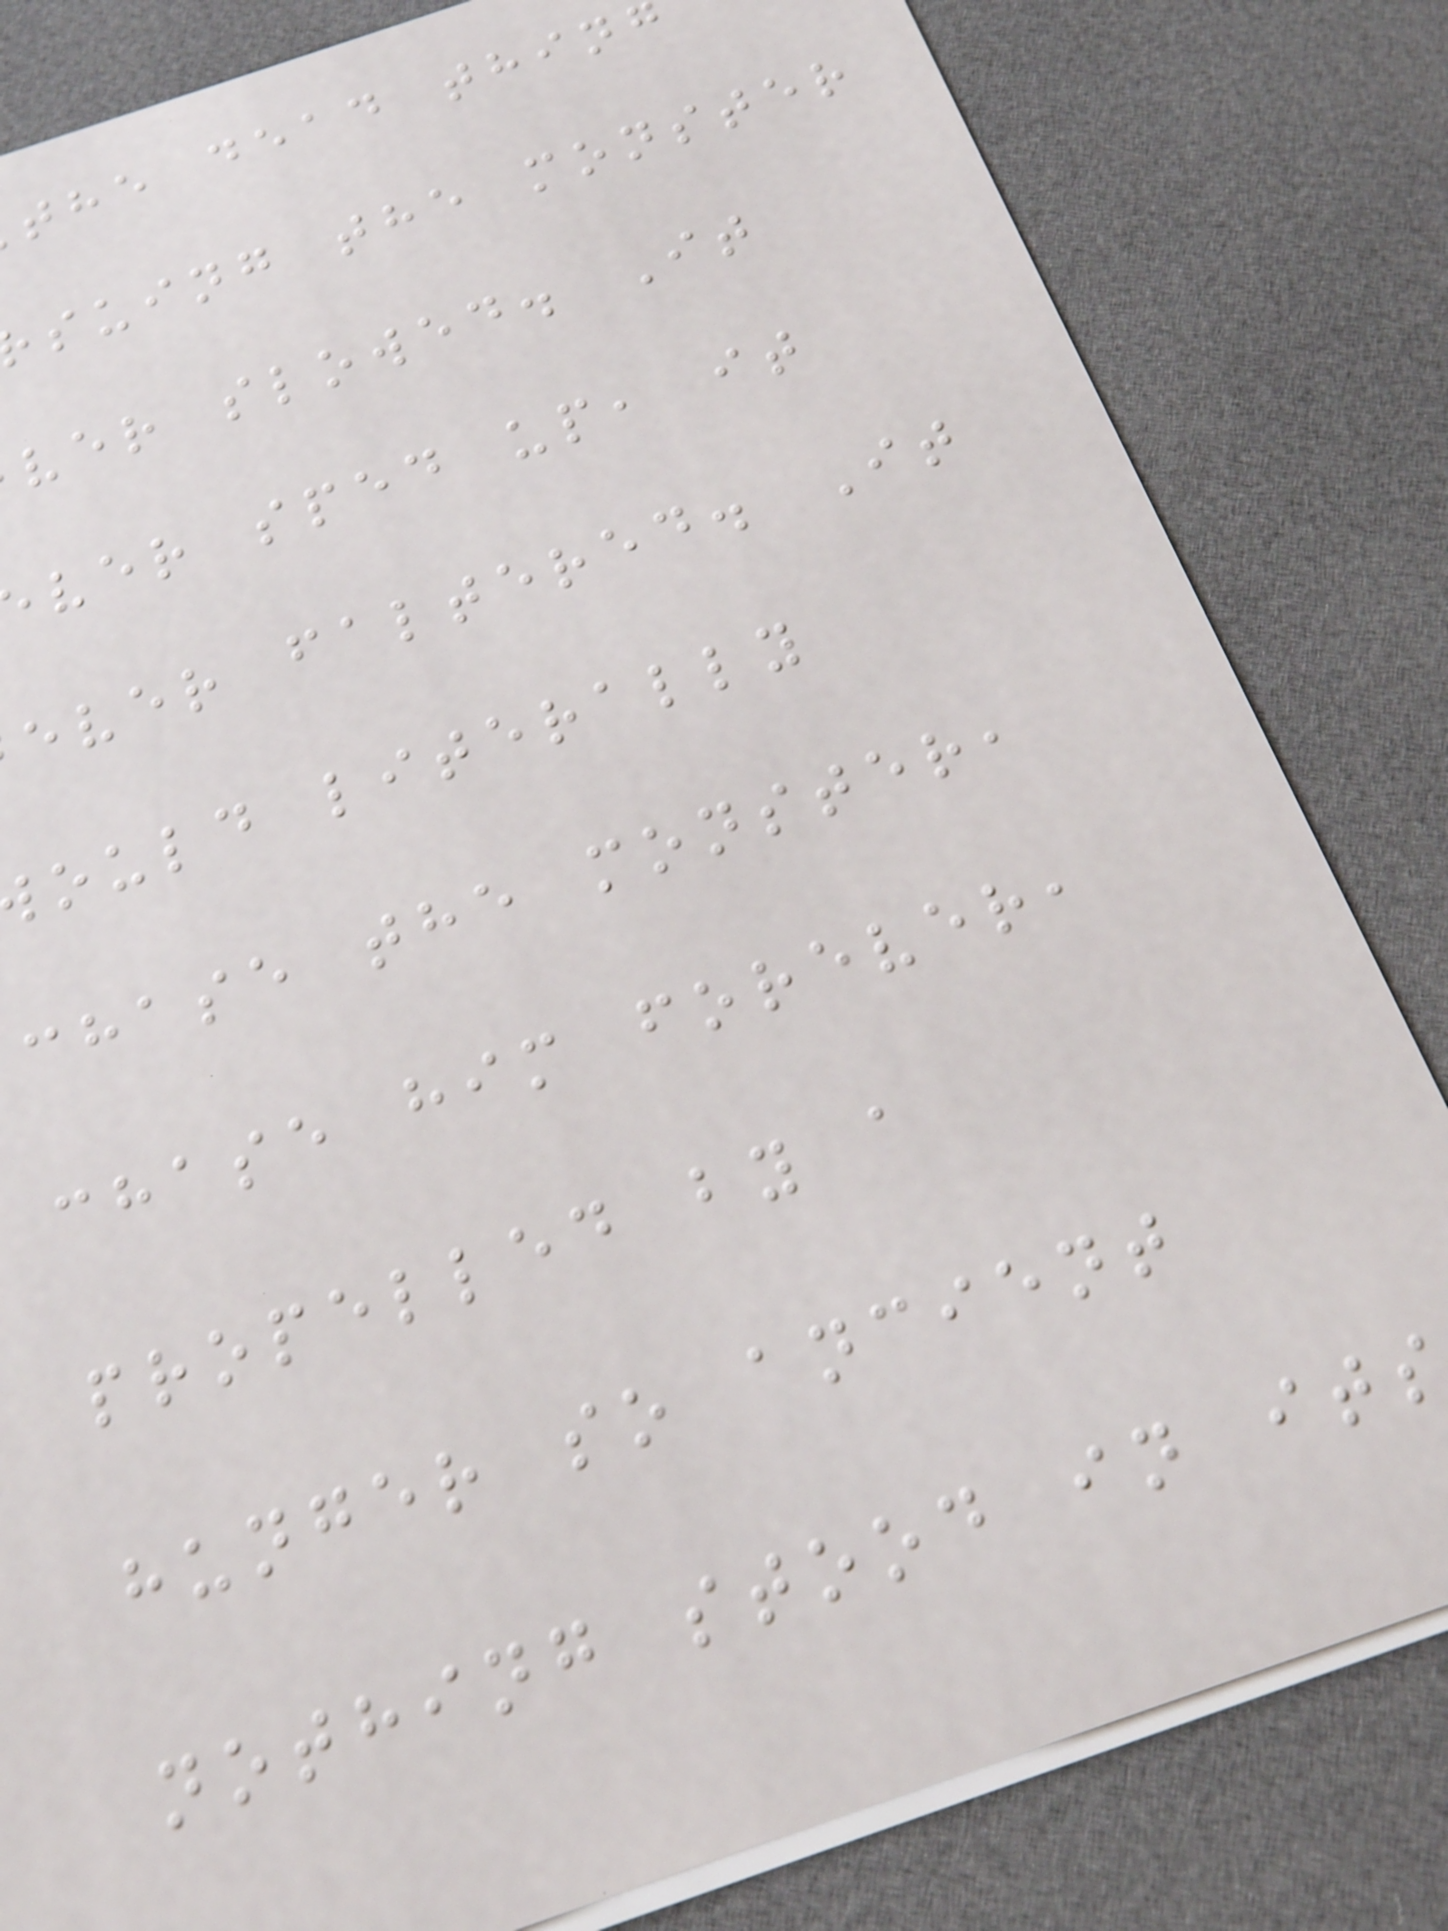the dead thin
suing the monster
ver slowed. It
ver sped up, it
ever faltered. It
ould literally
chase the monster,
chase him forever,
propelled by a
hunger so ancient
nothing stood in its
